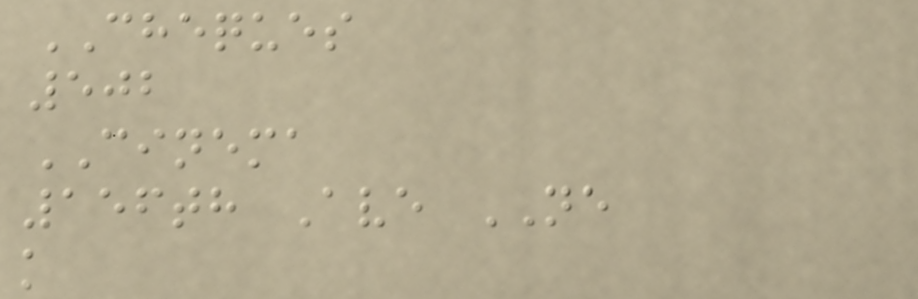CHEQUES
502
CINEMA
156th Ave NE
k
